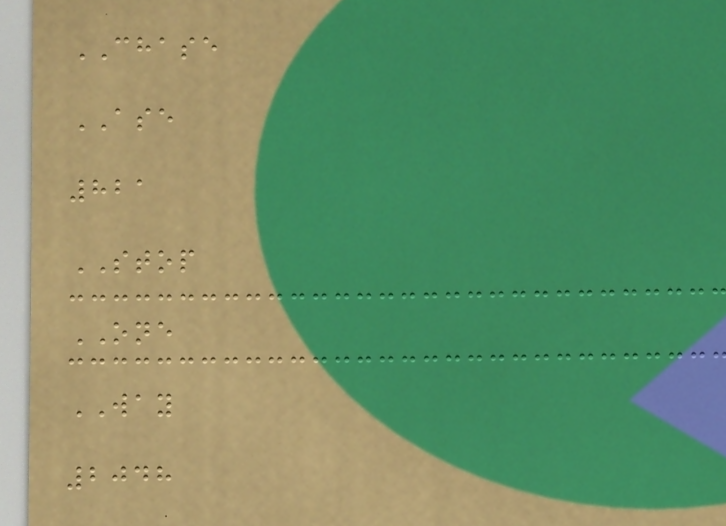CHASE
ASE
821
STOP
ONE
WAY
2048
